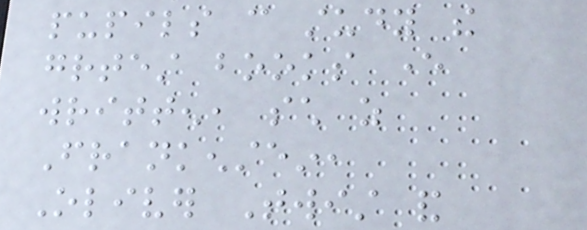pupils can study the
greatest books ever
written, such as
Frankenstein,
Oliver Twist and
